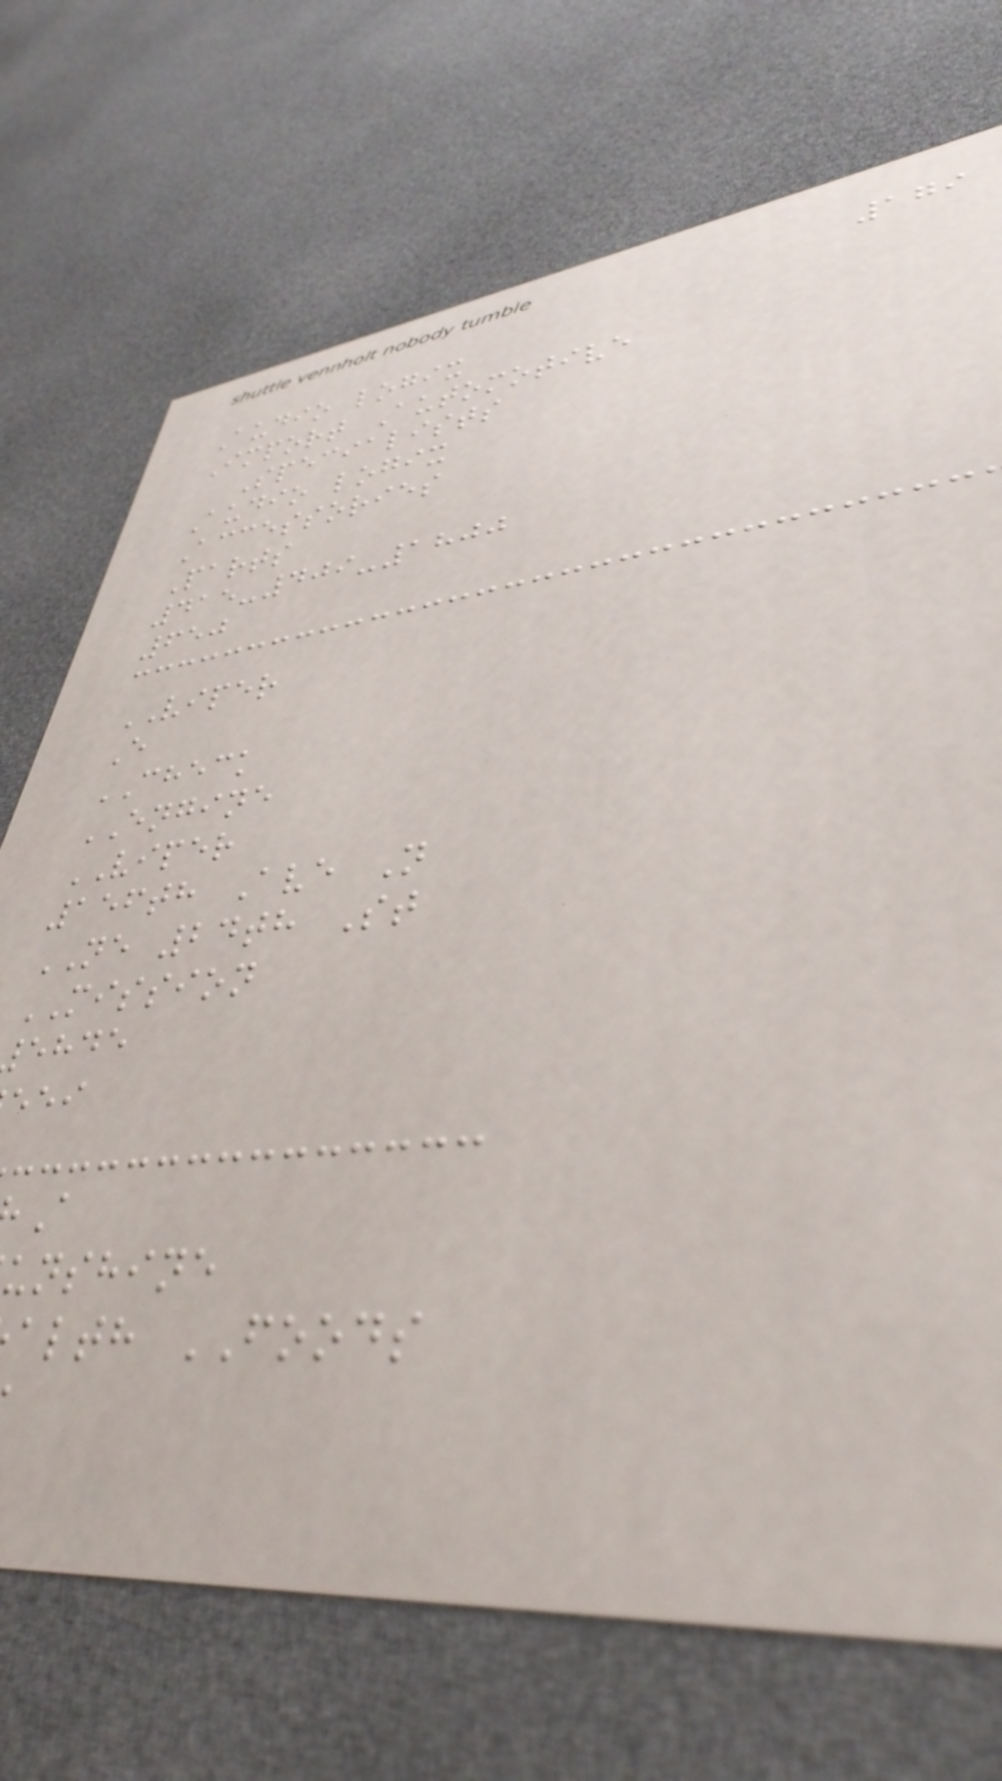179
Audio logix
Import Automotive
Specialists
Audio logix
Accessories
Parts
415-409-1800
650
VIPER
E
CHECK
ENGINE
VIPER
156th Ave N
NE 24th St
MISSION
ehde
unshine
alth FOODS
